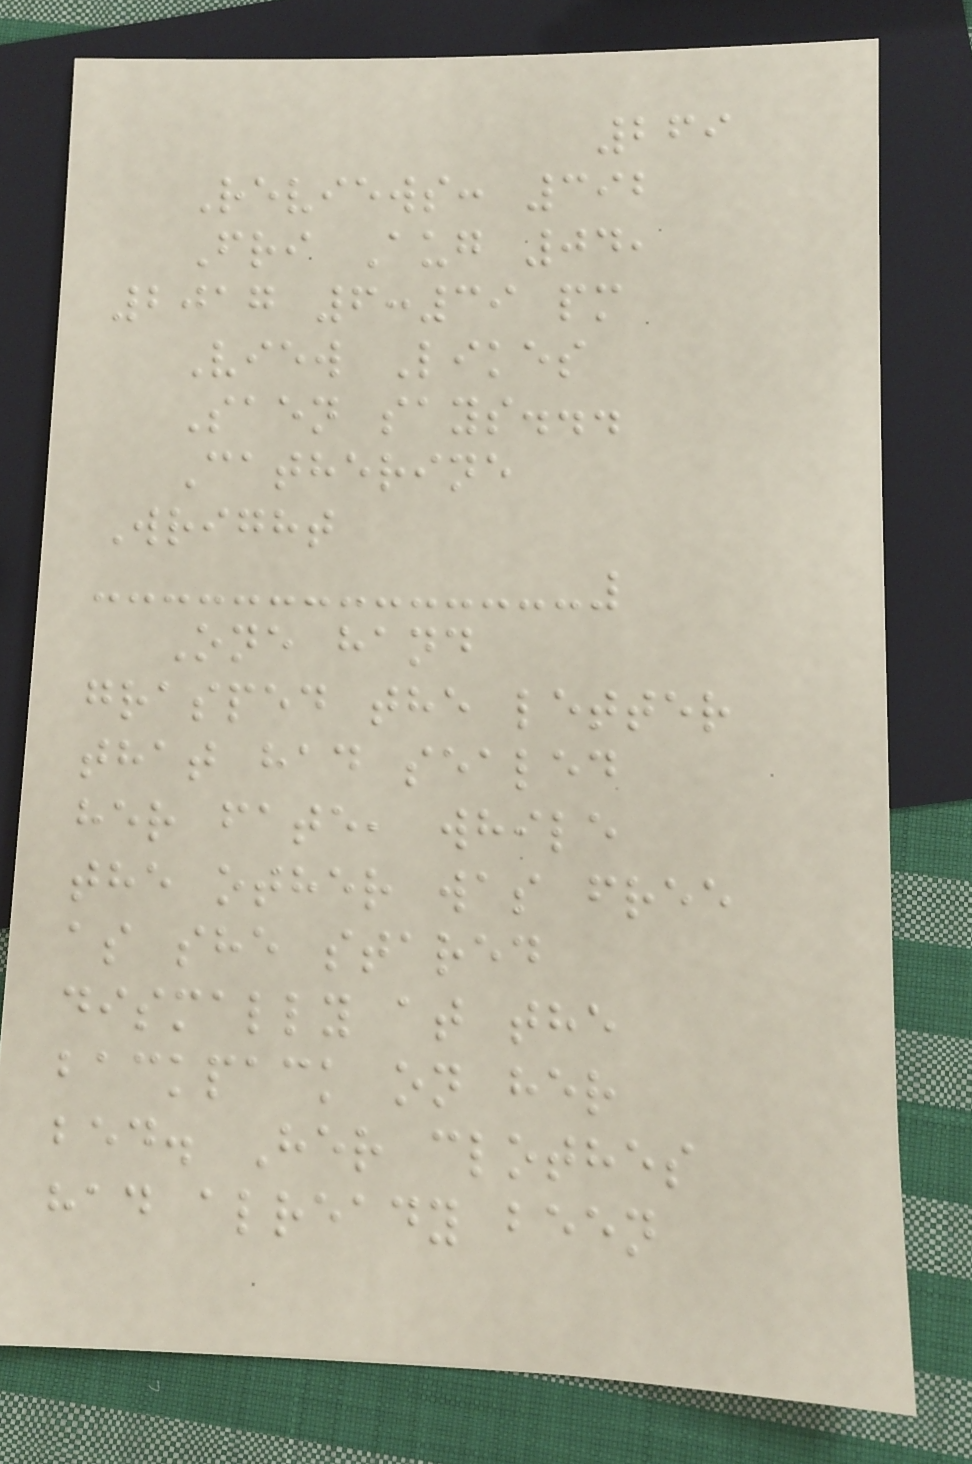269
Reviews: 392
Fri Aug 04,
2017 6:39 pm
View Likes
Saen says...
Catherine
Wright
One hand
grasped the letter
that had sealed
her fate, while
the other was free
as she stared
dismally at the
backpack on her
bed. Her clothes
had already been
